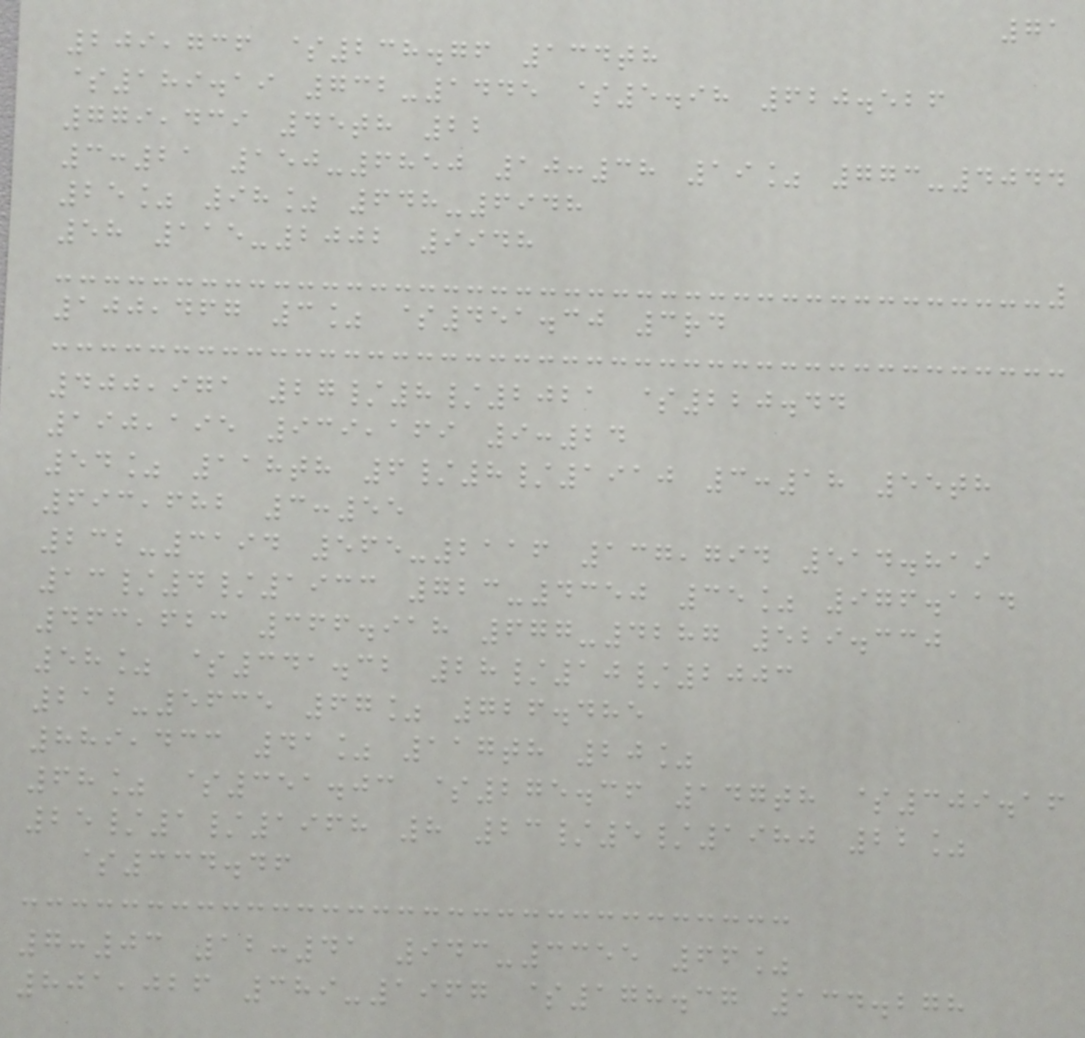71
209,736 $238.76 134th
$189.19 732-1445 $5.98 620.526
779,439 45th 22
3:21 150-6850 10:38 19% 773-4044
25% 98% 648-6948
58 115-2002 9948
100,467 3% $451.30 3rd
400,971 27/8/2021 $220.44
190,195 939,169 9:24
54% 118th 6/8/1910 3:18 55th
693,682 3:55
232-3194 565-2116 137,794 514.819
13/4/1933 723-4350 35% 976.114
463,623 366.918 677-4287 529.330
58% $341.32 28/10/2003
212-5635 67% 726.485
889,433 41% 117th 20%
68% $351.03 $275.36 147th $309.16
25/1/1968 8 23/5/1980 22%
$334.46
7:03 12:41 943-3355 66%
801,026 389-1967 $178.37 134.278
